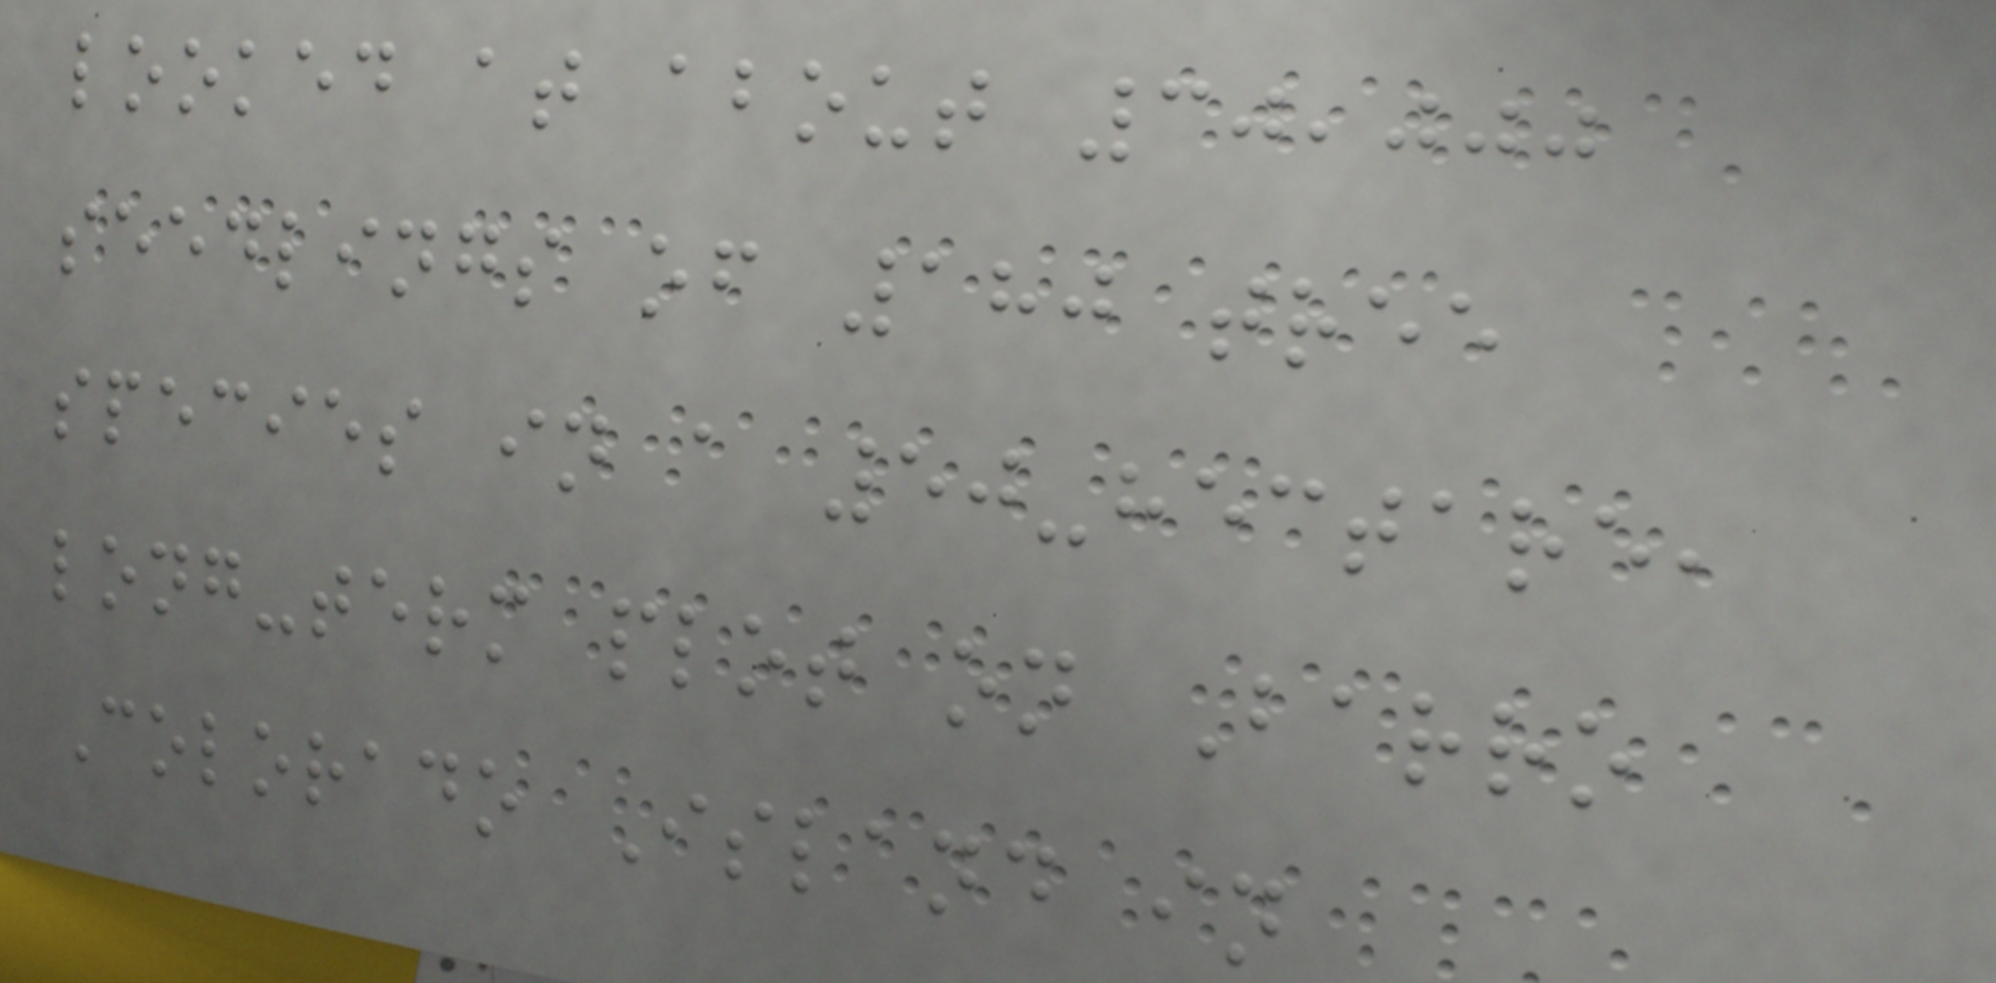looked at about 30,000
seedlings of 180 tree
species in a 50-hectare,
long-term plot on Barro
Colorado Island in
